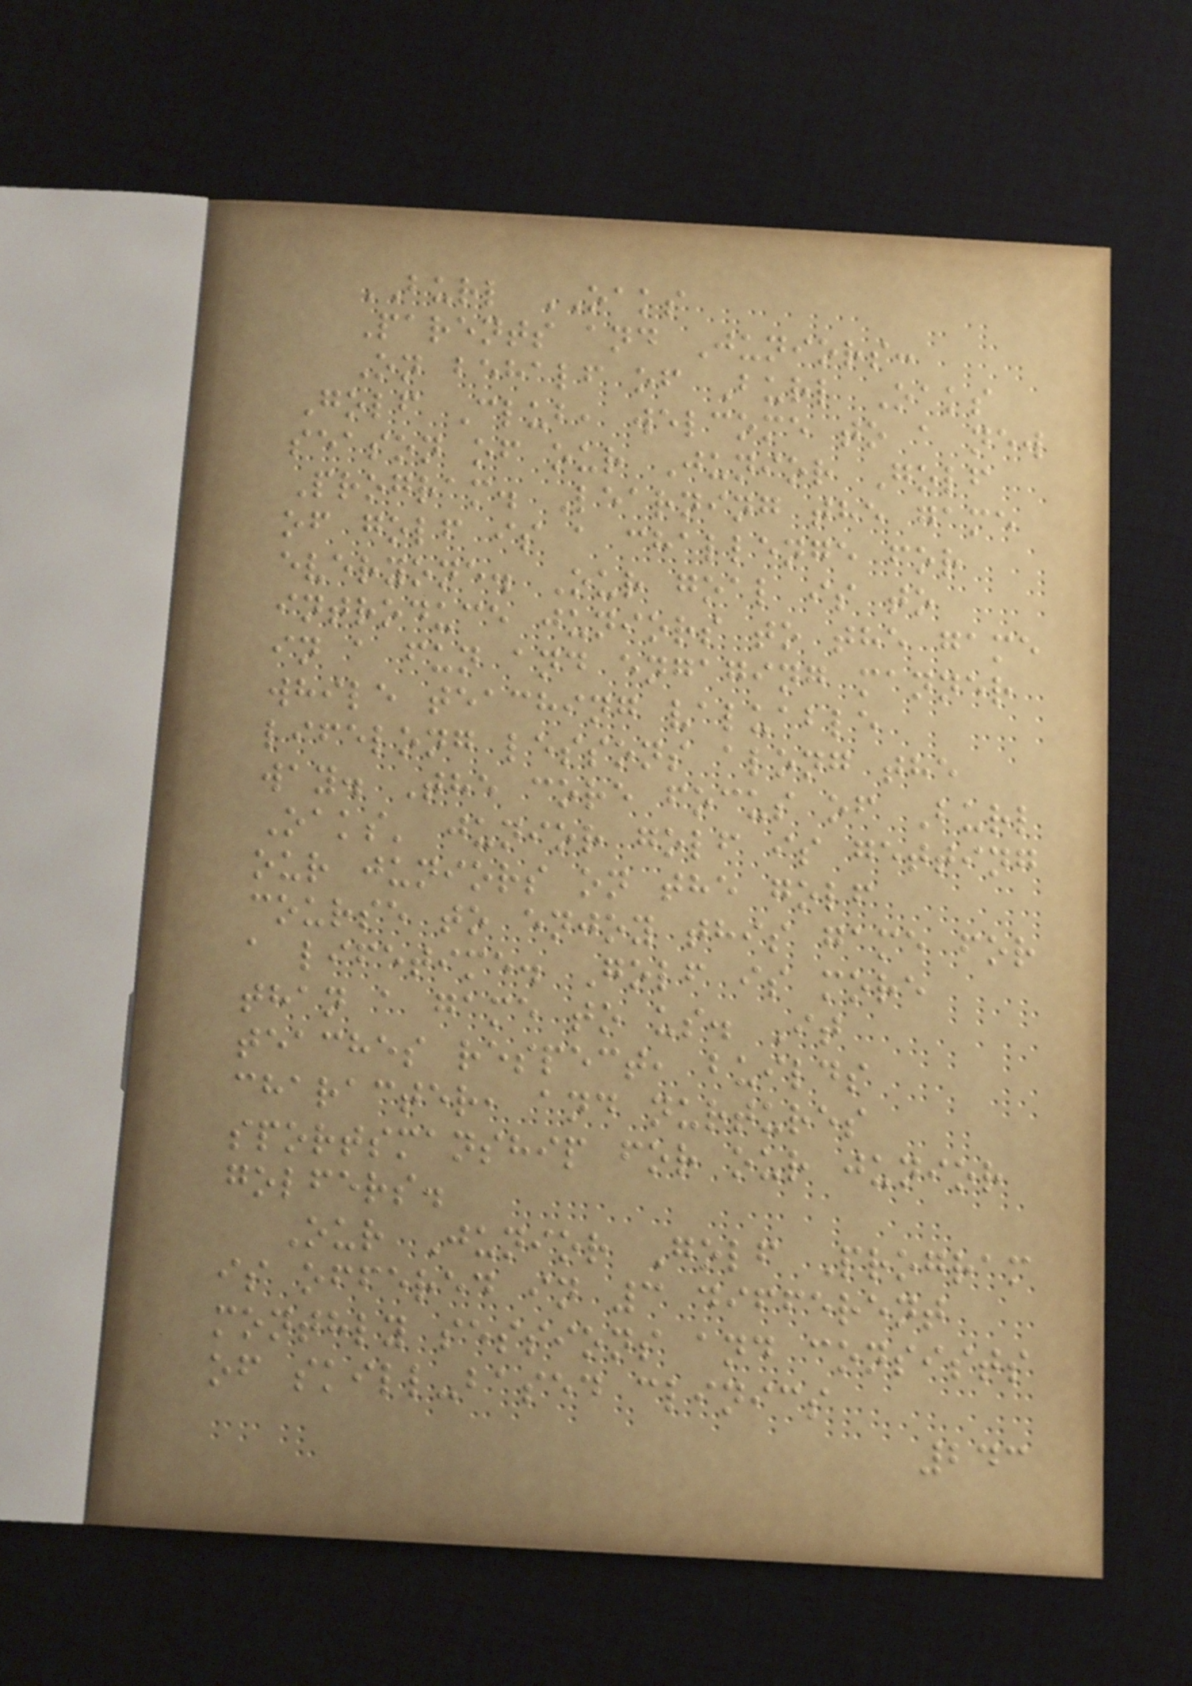BURL OAKS
Parents and Juniors:
On behalf of Burl Oaks
Golf Club, welcome to a new
season of our Junior Golf
Program. Learning the game
of golf is a challenge for
everyone. Our goal is to
introduce juniors to the game
in a fun and engaging manner
while teaching valuable
lifelong lessons along the
way. The core focus of Burl
Oaks' junior golf is getting
our juniors on the golf
course to enjoy this game for
a lifetime. Golf is more
than a game to us. It
teaches respect, builds
character, and nurtures
sportsmanship for our junior
golfers.
Our Junior Golf Program
is offered in 3 different
monthly sessions and consists
of skill-based clinics
243
